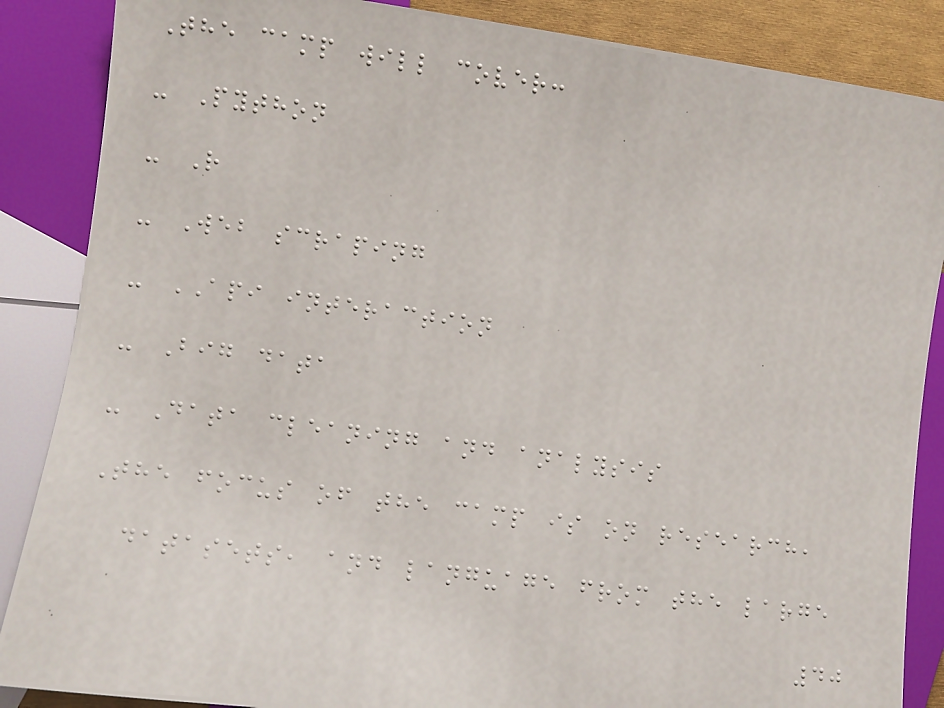The camp will cover:
- Python
- R
- Web scraping
- API interaction
- Big data
- Data cleaning and analysis
The focus of the camp is on research,
datasets, and language from the large
40
